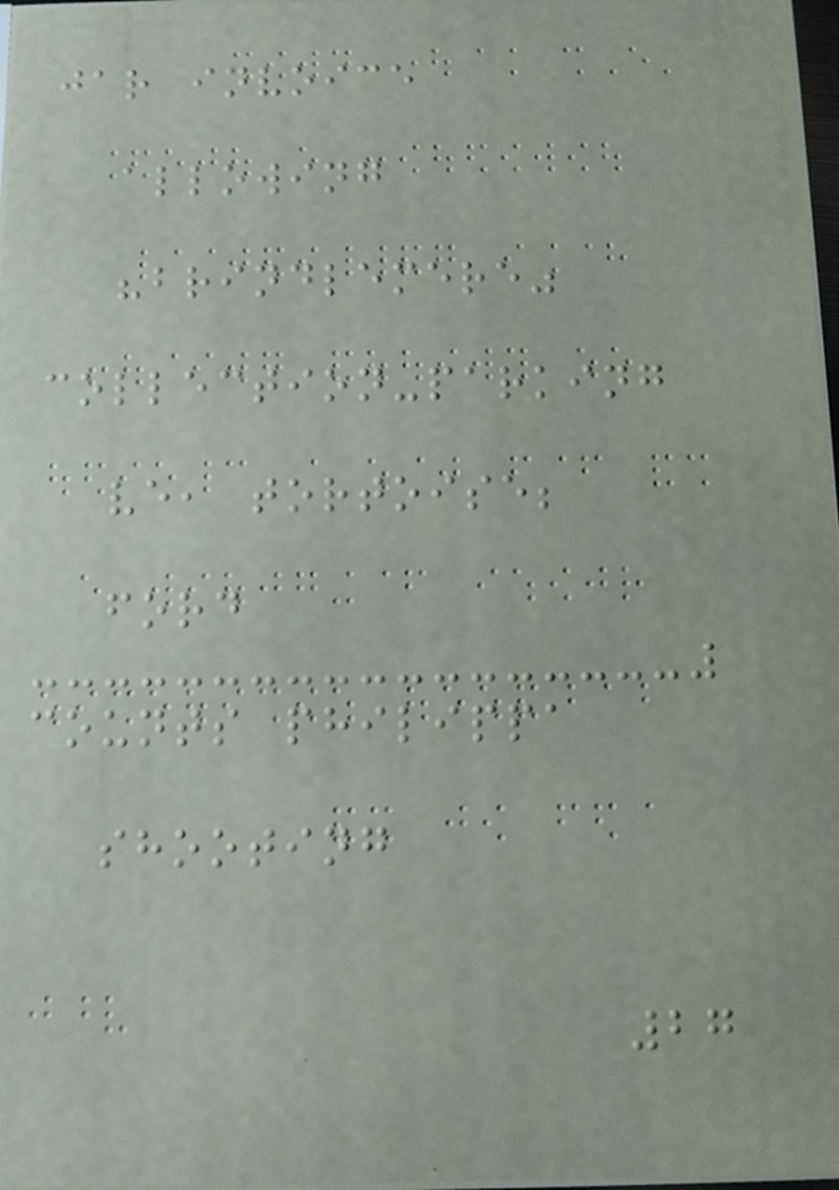jar invoice
allowing
"brindlemere"
collection-parking
ve, tortoise;
ford
counts philippa
shooting
27
